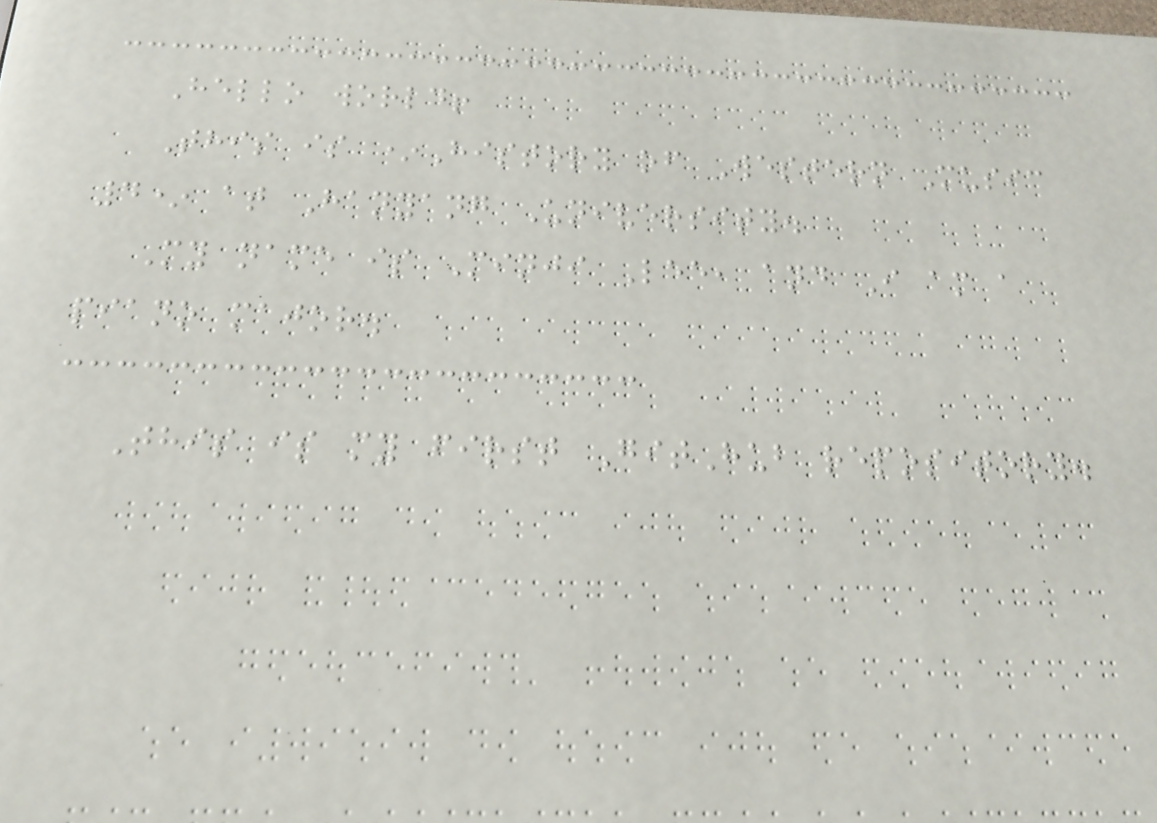Hello world!
This is *History of Western Music
4* at Hanyang University.
My name is Minji Lee, and I am a
piano major.
This is my first GitHub repository.
